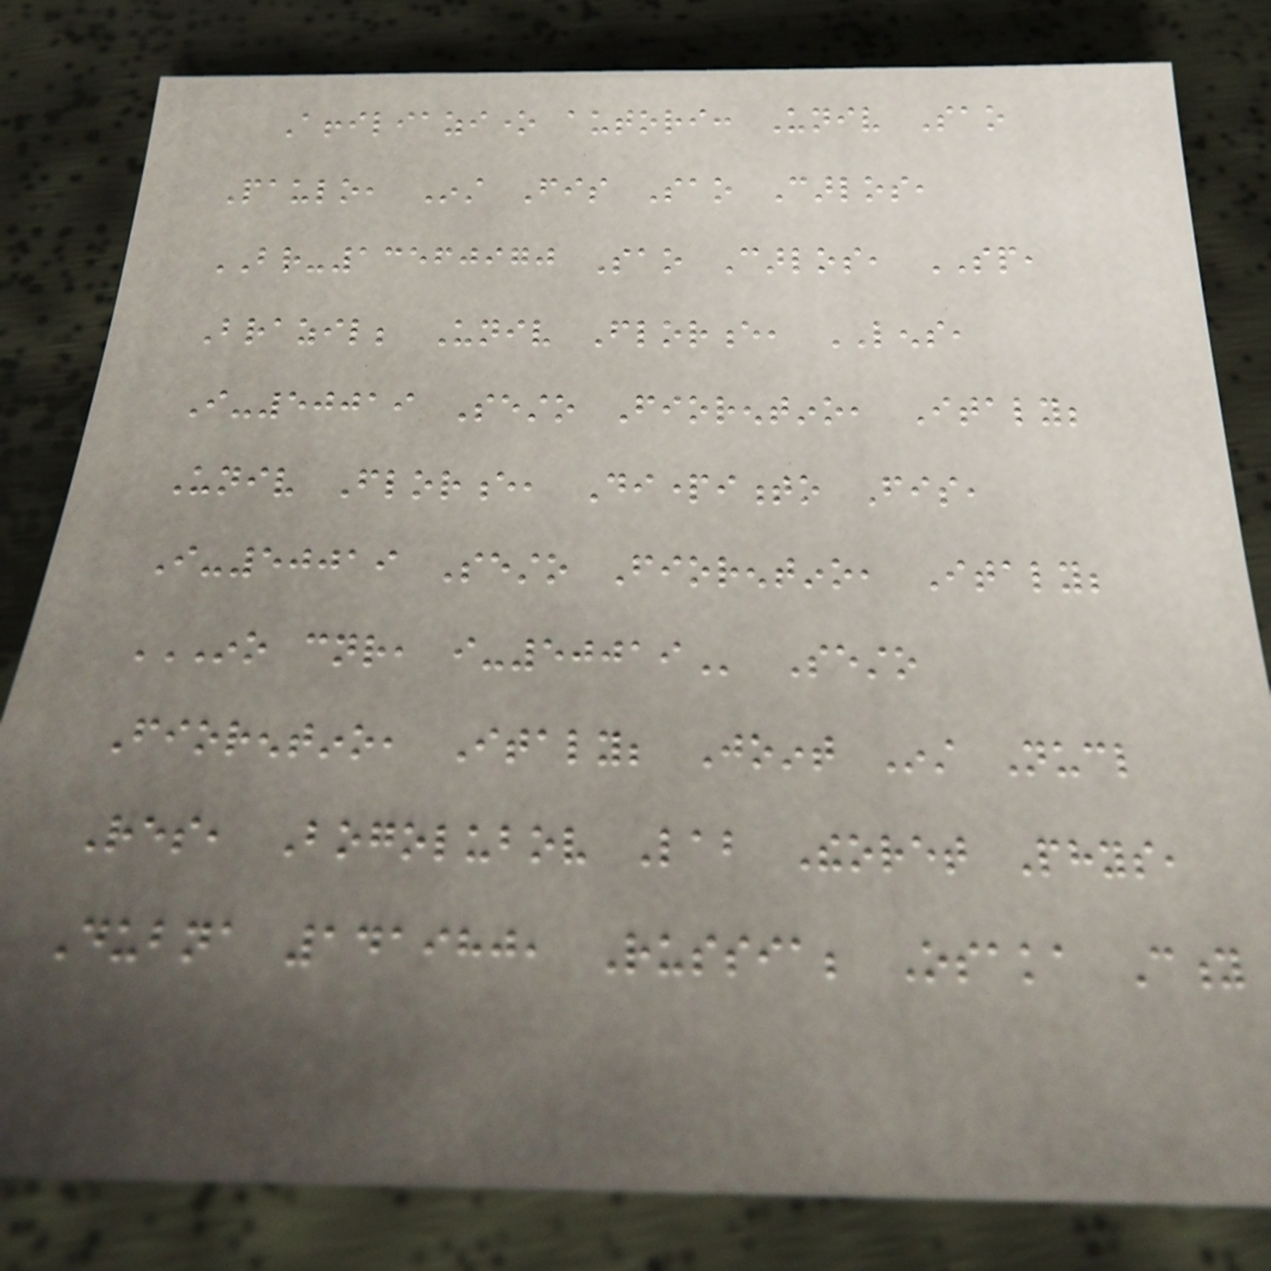Affiliazione autori: Univ Sao
Paulo, Inst Fis Sao Carlos,
BR-13560970 Sao Carlos, SP,
Brazil; Univ Florence, LENS,
I-50019 Sesto Fiorentino, Italy;
Univ Florence, Dipartimento Fis,
I-50019 Sesto Fiorentino, Italy;
INO CNR, I-50019 Sesto
Fiorentino, Italy; Joint Inst Nucl
Res, Bogolubov Lab Theoret Phys,
Dubna 141980, Russia; Osaka City
